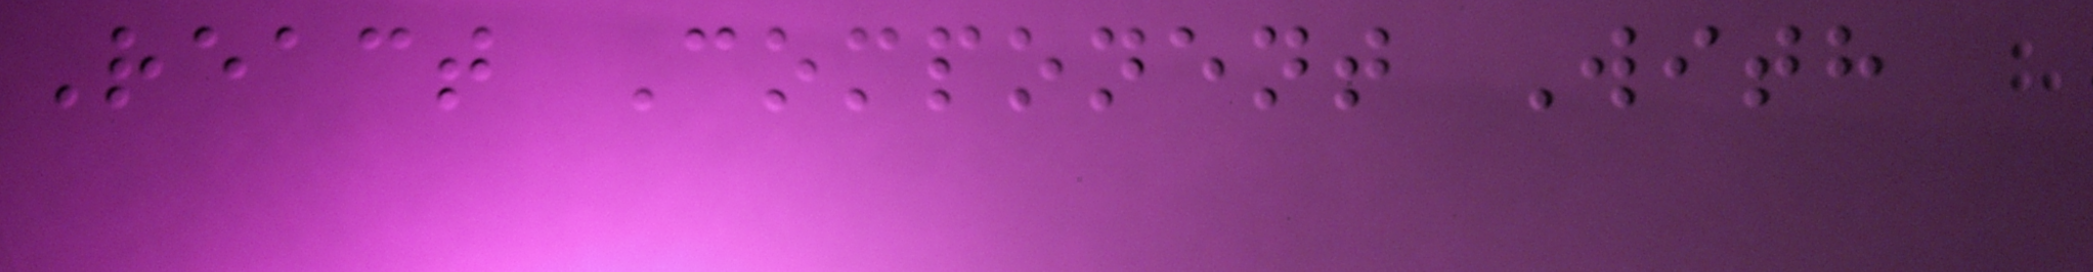React Component With
